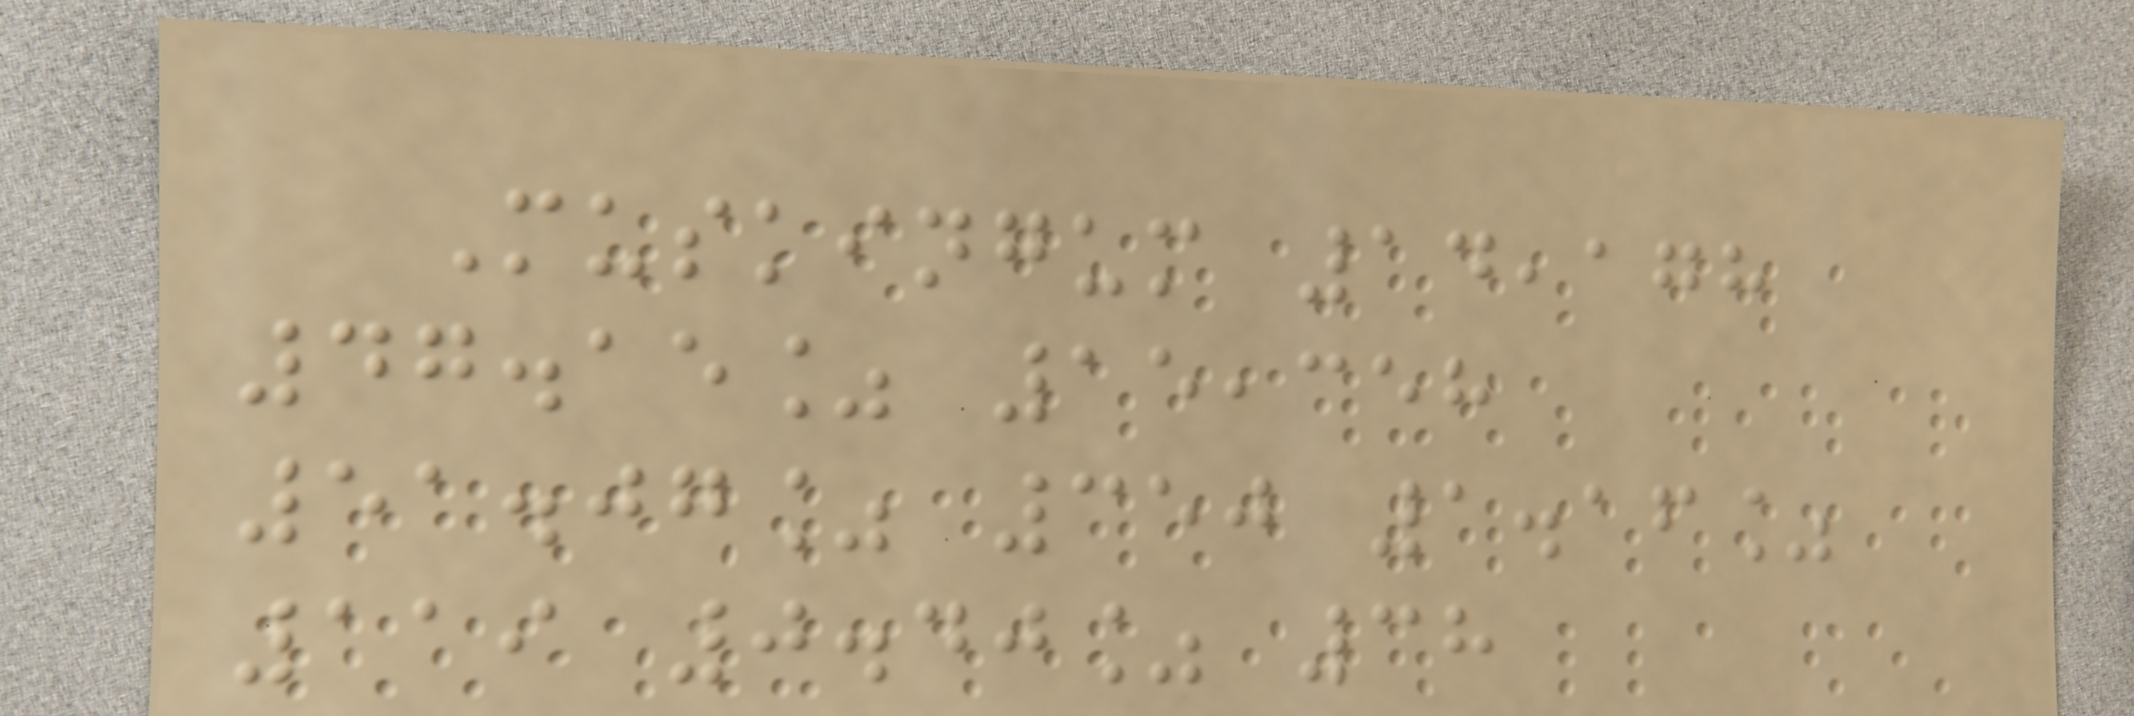Muskingum 14,178
47.15% 15,358
51.07% 350 1.16%
119 0.40% 38
